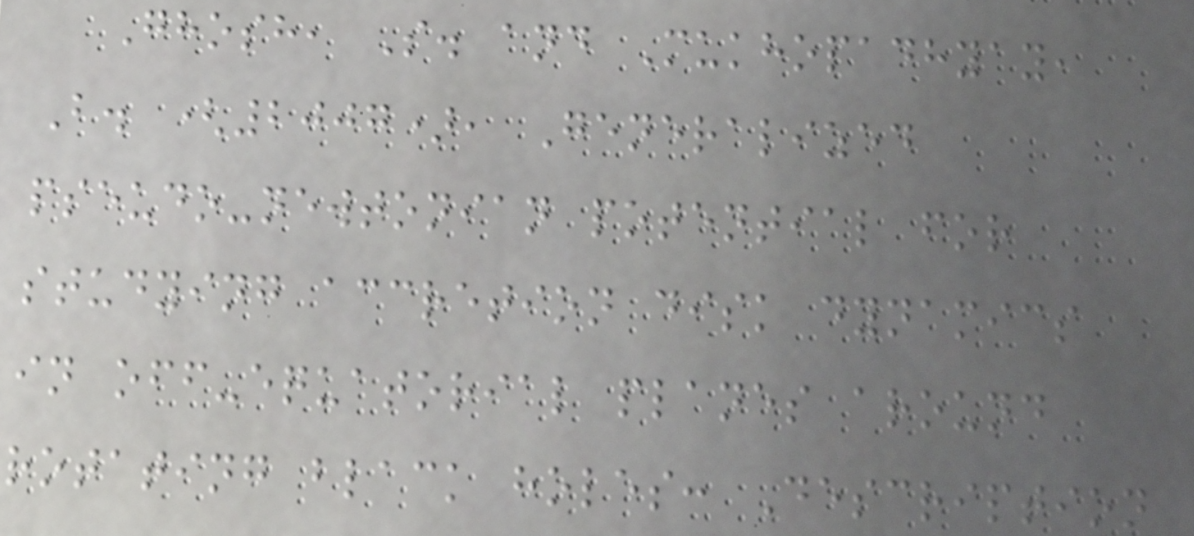Ghosh, S. and Mukhopadhyay,
B. (2007), Generalized
pseudo-newtonian potential for
studying accretion disk dynamics
in off-equatorial planes around
rotating black holes: Description
